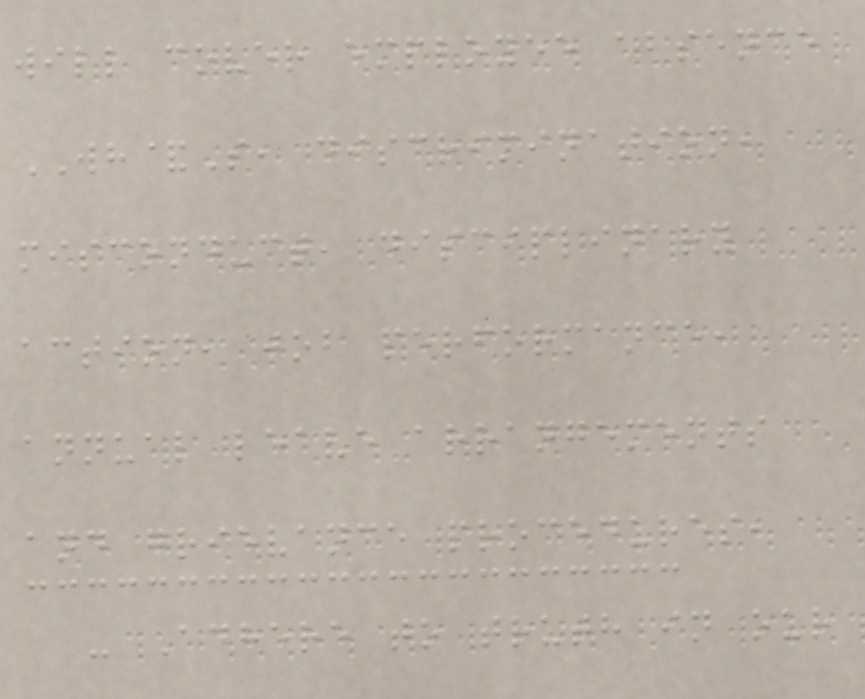will cover employee absence
WH&S, discrimination,
misconduct, disciplinary
action, job performance,
annual leave arrangements
and grievance procedures,
- Adhere to truth in our
